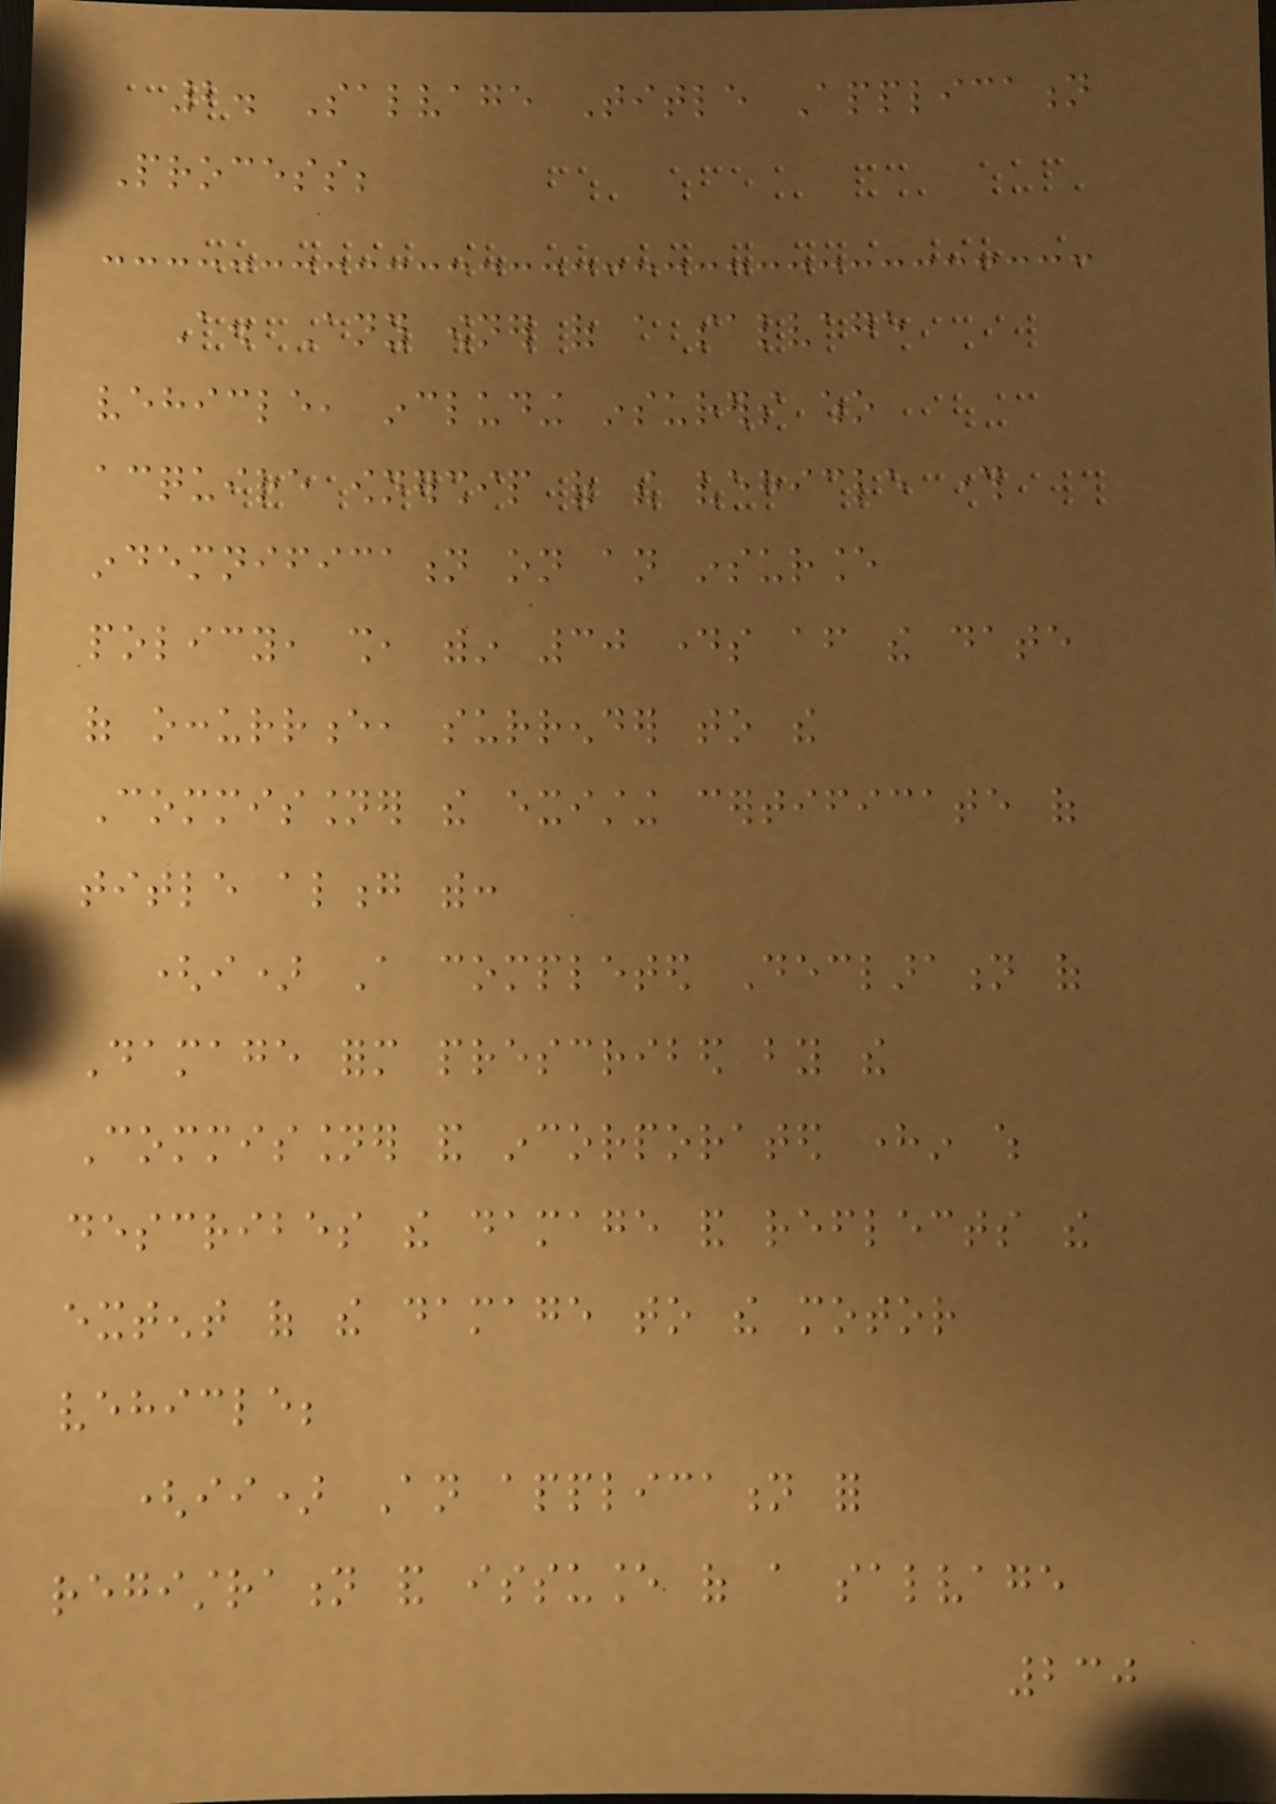2. Salvage Title Application
Process;
A. Any owner of a salvage
vehicle, including insurers who
acquire ownership of the vehicle through
indemnification on an insurance
policy, shall, within 30 days after the date
of occurrence, surrender to the
Commissioner the existing certificate of
title along with:
(i) A completed Declaration of
Damage form prescribed by the
Commissioner and incorporated herein which
describes the damage and reflects the
extent of the damage to the motor
vehicle;
(ii) An application for
registration and issuance of a salvage
230
